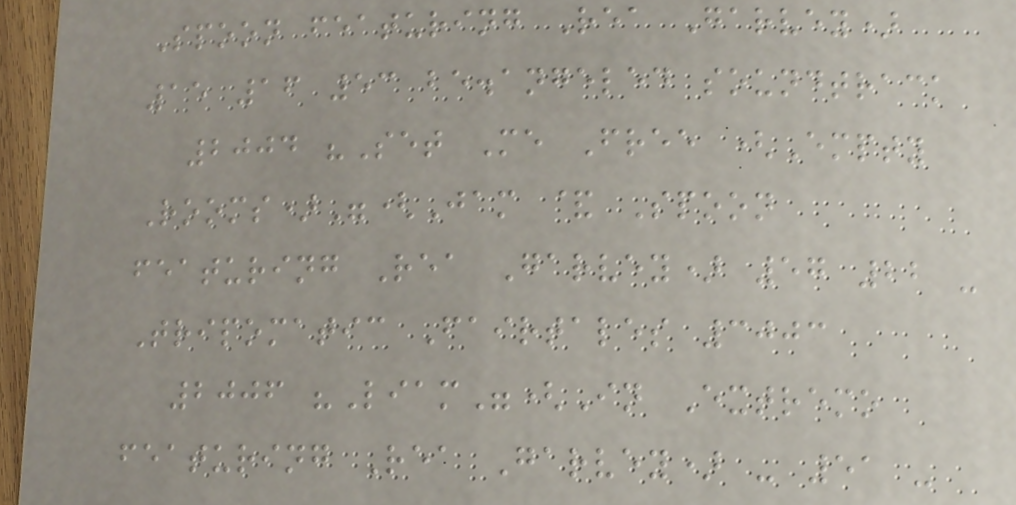Spoon featuring Rea Garvey)
15 16 53 be.angeled soundtrack
2004 "Set Me Free (Empty
Rooms)"(Jam & Spoon
featuring Rea Garvey) 57 22 -
Tripomatic Fairtales 3003
2006 "Liam"(In Extremo
featuring Rea Garvey) - 51 -
